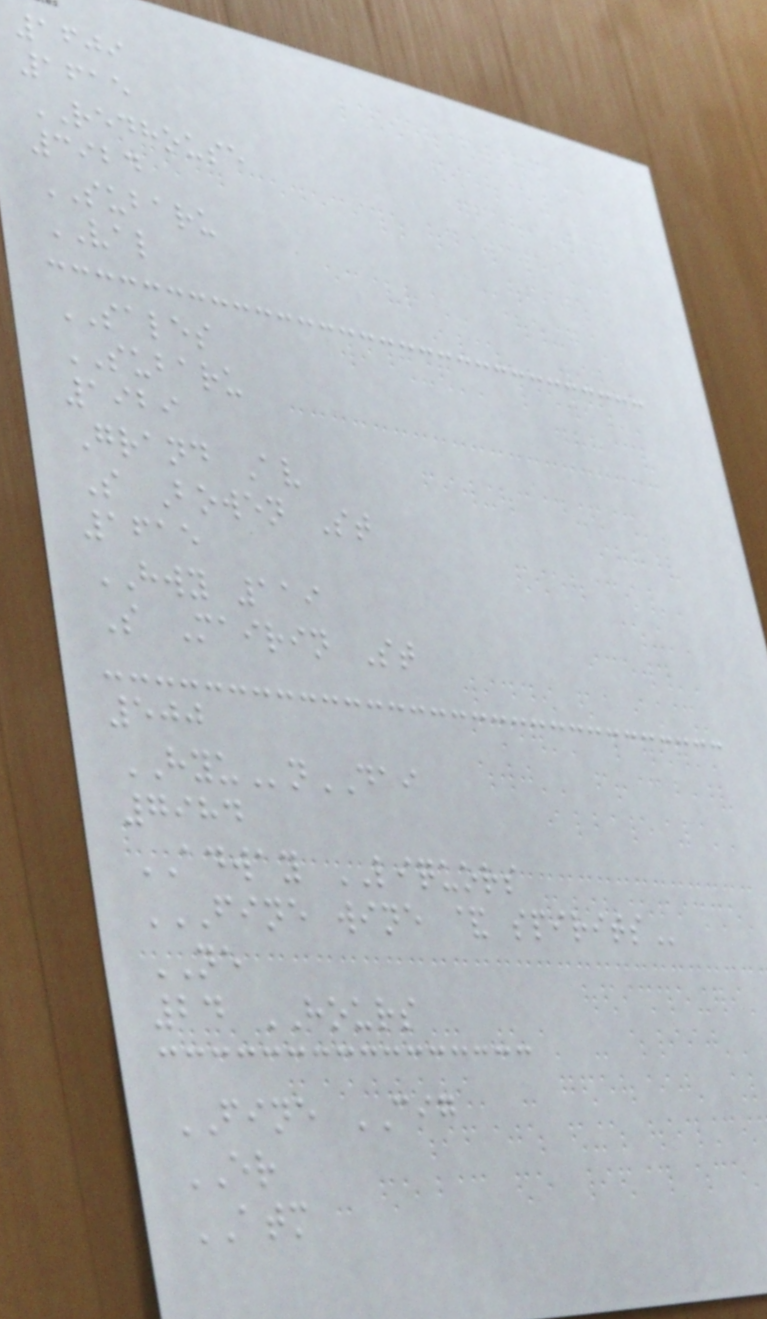1609
1615
REDHOUSE
3924
SUBARU
VAL
SALES
SUBARU
1929
Grand Av
S Bowen St
1615
HWY 119
S Mairin St
500
HYUnDAI
7984
ADWAY LIQUORS
FINE WINE & SPIRITS
NE
24 HOURS
FINE CIG
ER
ATM
